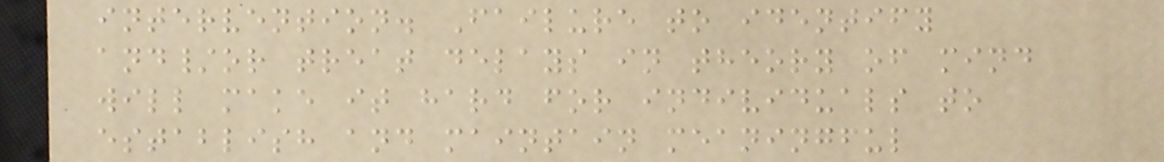intervention. Failure to identify
and/or treat delays in theory of mind
will make it hard for individuals to
establish and maintain meaningful
